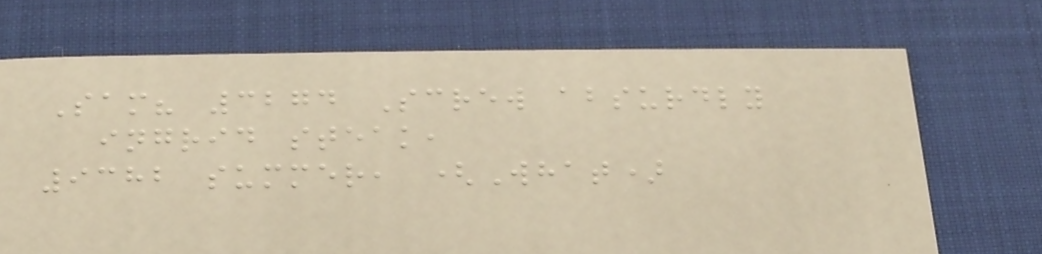Sam? 3274 Screw absurdly
ingrid steak,
9382 summer, (What)
